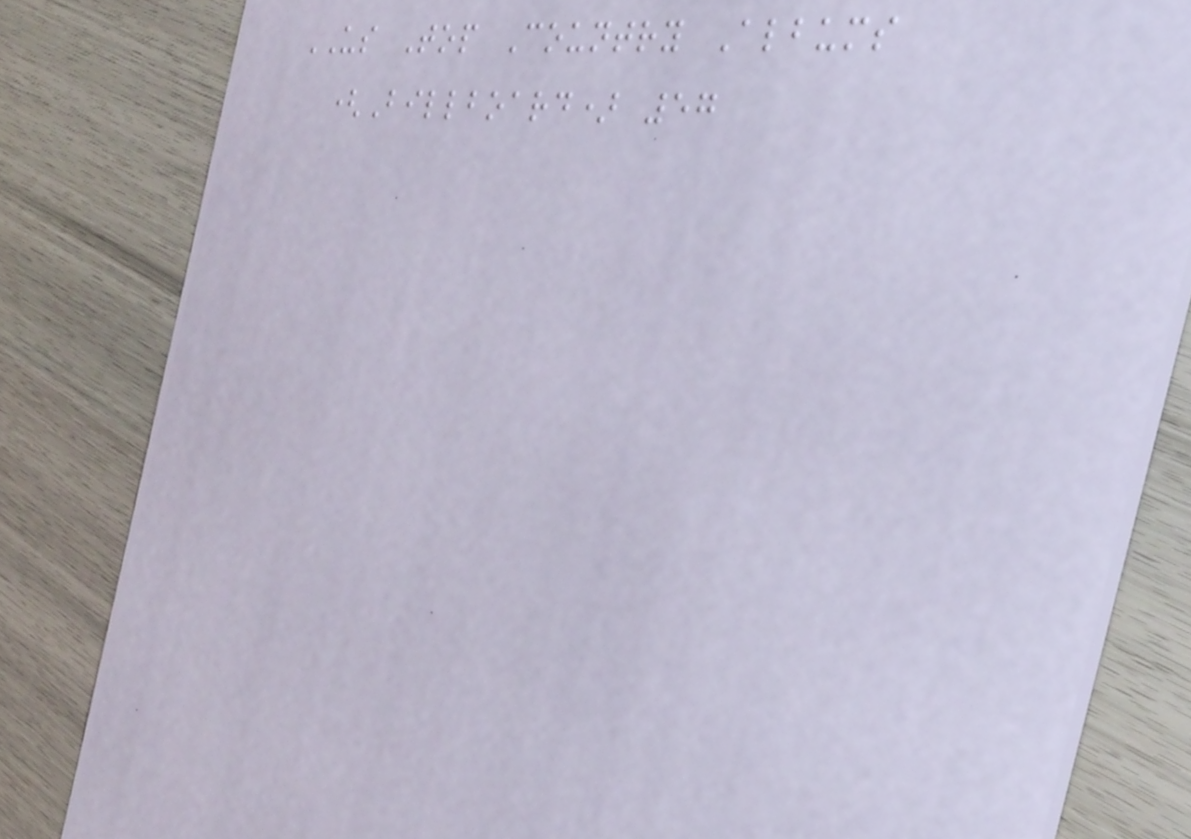US Top Country Albums
(Billboard) 57
